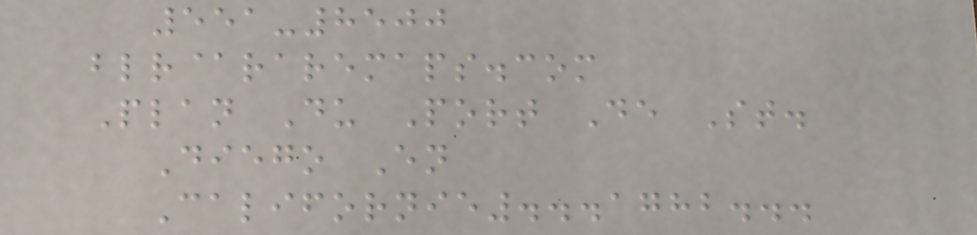551-8500
blr@raremaps.com
Plan Du Port De St.
Diego En
Californie...1782...
